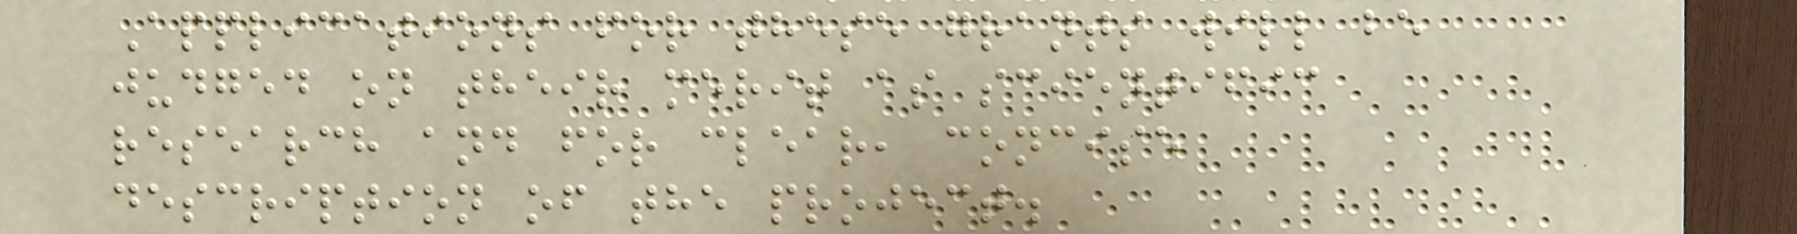Applications for these grants will be
judged on their merit as scientific
research and for clear, concise
description of the project.
